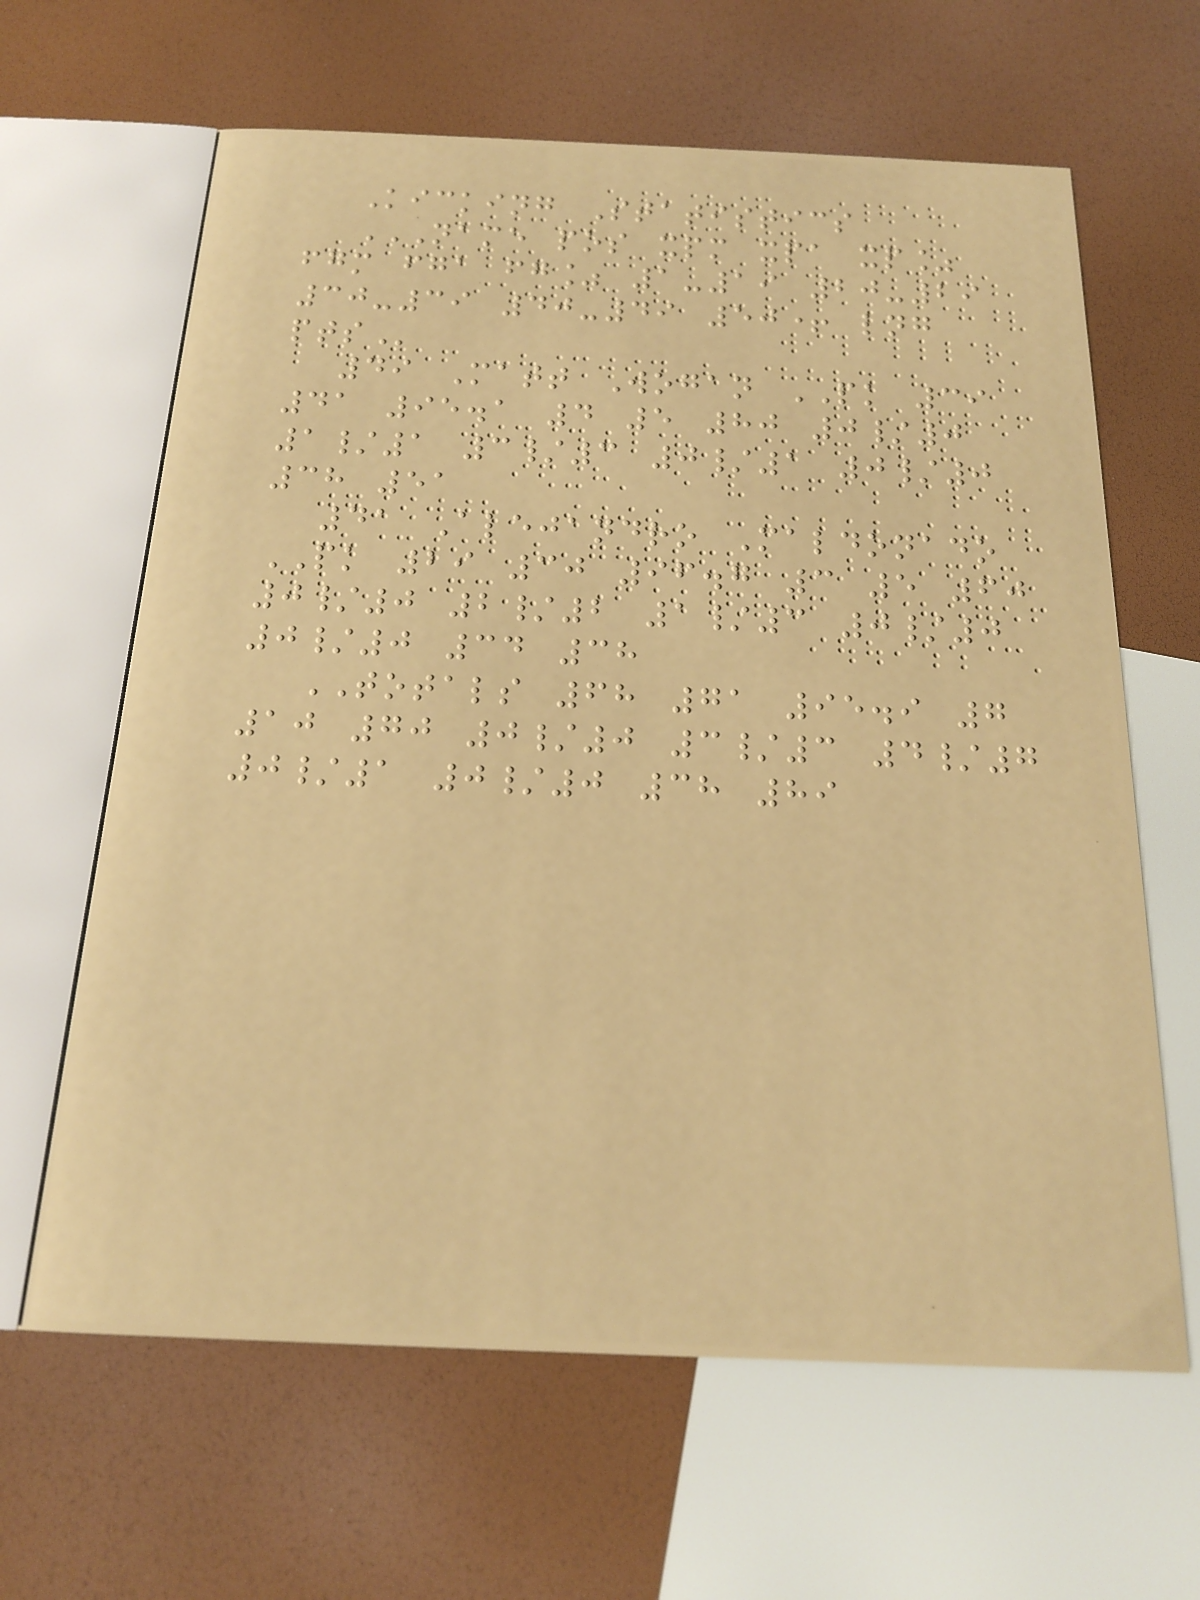Kicking Statistics
NAME POS XPM XPA XP%
FGM FGA FG% 1-19 20-29
30-39 40-49 50+ LNG
PTS
49 Matt Wogan PK 39
41 95.1 4 5 80 0/0
1/1 3/3 0/1 0/0
38 51
41 Alejandro Maldonado
PK 29 30 96.7 3 5 60
0/0 2/2 1/3 0/0
0/0 34 38
TOTALS 68 71 95.9 7
10 70 0/0 3/3 4/7
0/1 0/0 38 89
